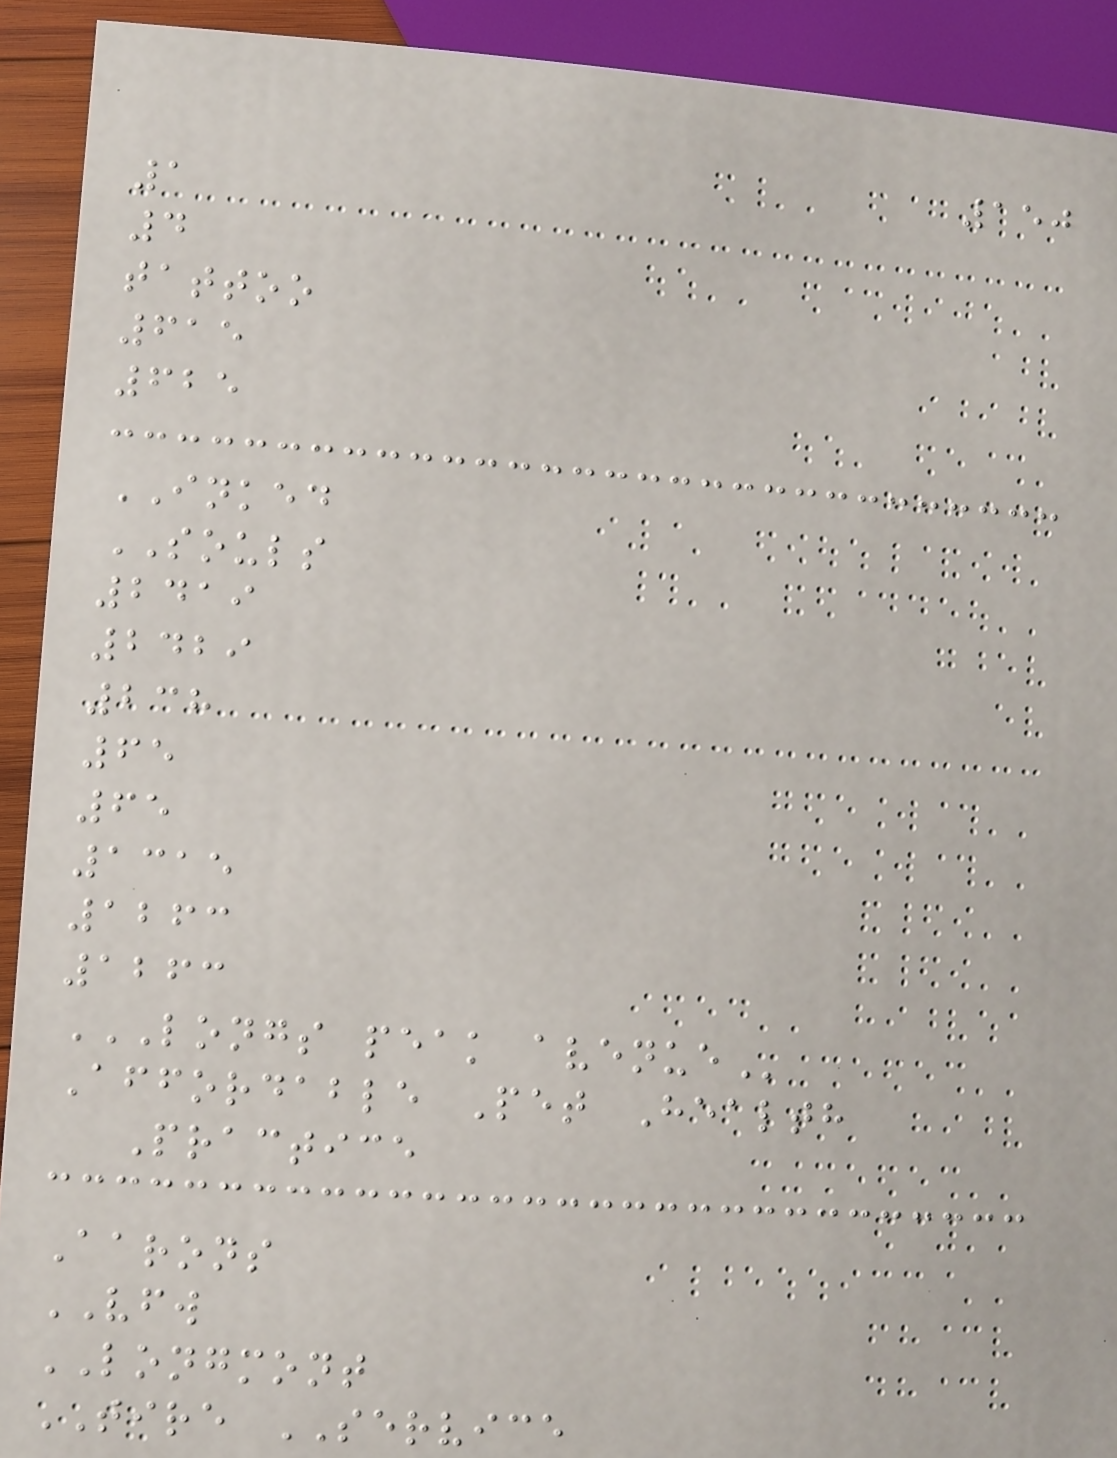150
1
4
tattoo
615
625
INKED
SOULS
2419
2429
238
65
65
1315
1263
1263
LONGS PEAK AVENUE
Affordable Pet Health
Practice
Aarons
VFW
LONGMONT
TIRE SERVICE
